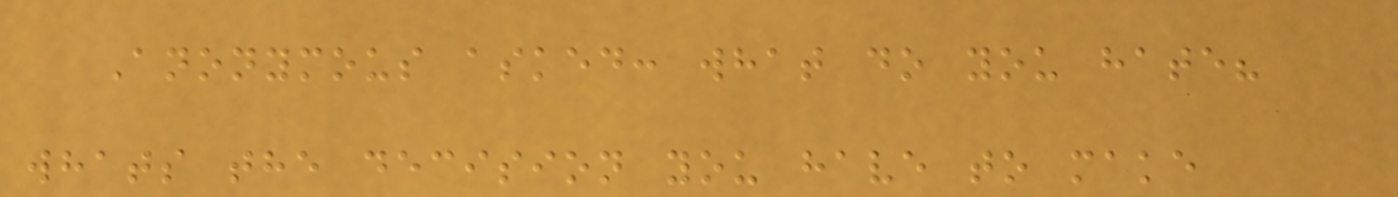Anonymous asked: what do you hate?
whats the decision you have to make
